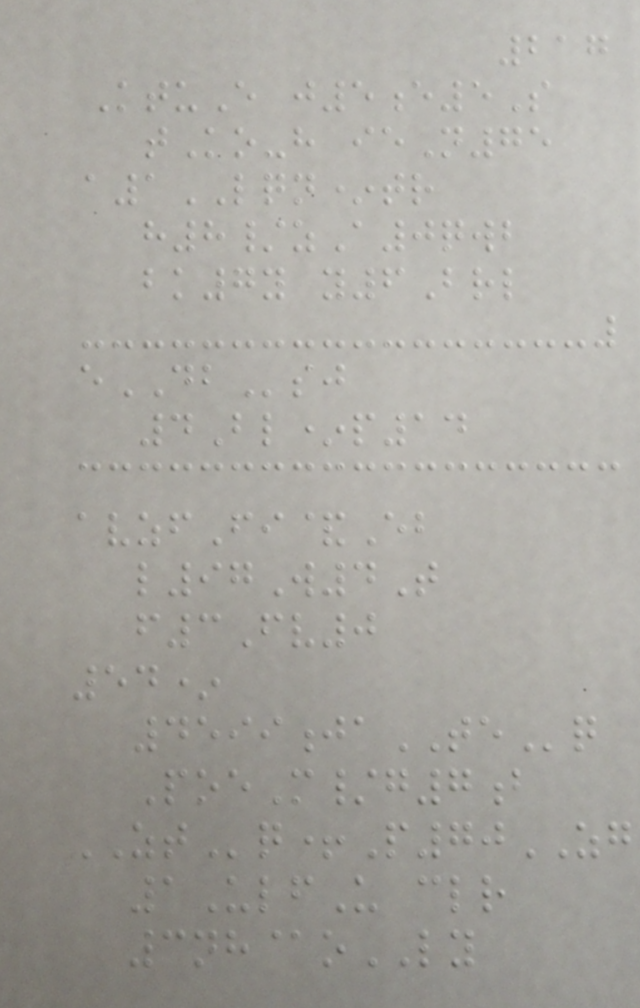217
KtuE j5e5S
tKo-h ieN75
a1LQN*tr
h8/zA0qwb
bk7y y6Brl
eDBsj
4Bl*p14
avzfFi&Eb
l97W4T
f3Fv0
54*
4599jaTEq
PoeM/g7b
ZTq+P70ZG
1UlfU clr
3nh@oLY
